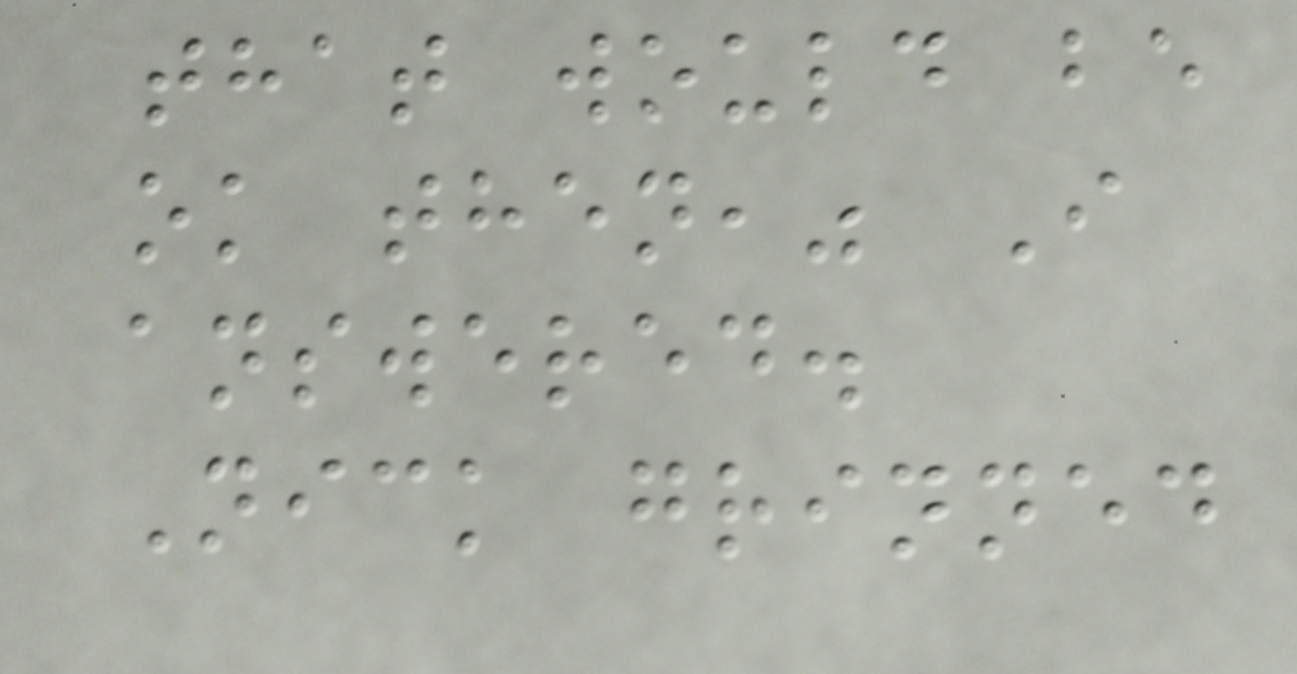that would be
ok then," I
answered.
Nick grinned
